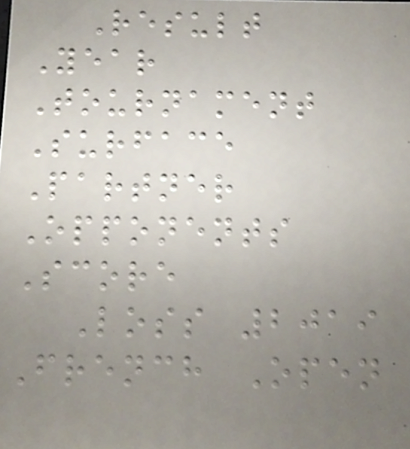Result
Year
Tournament
Surface
Partner
Opponents
Score
Loss 2019
French Open
